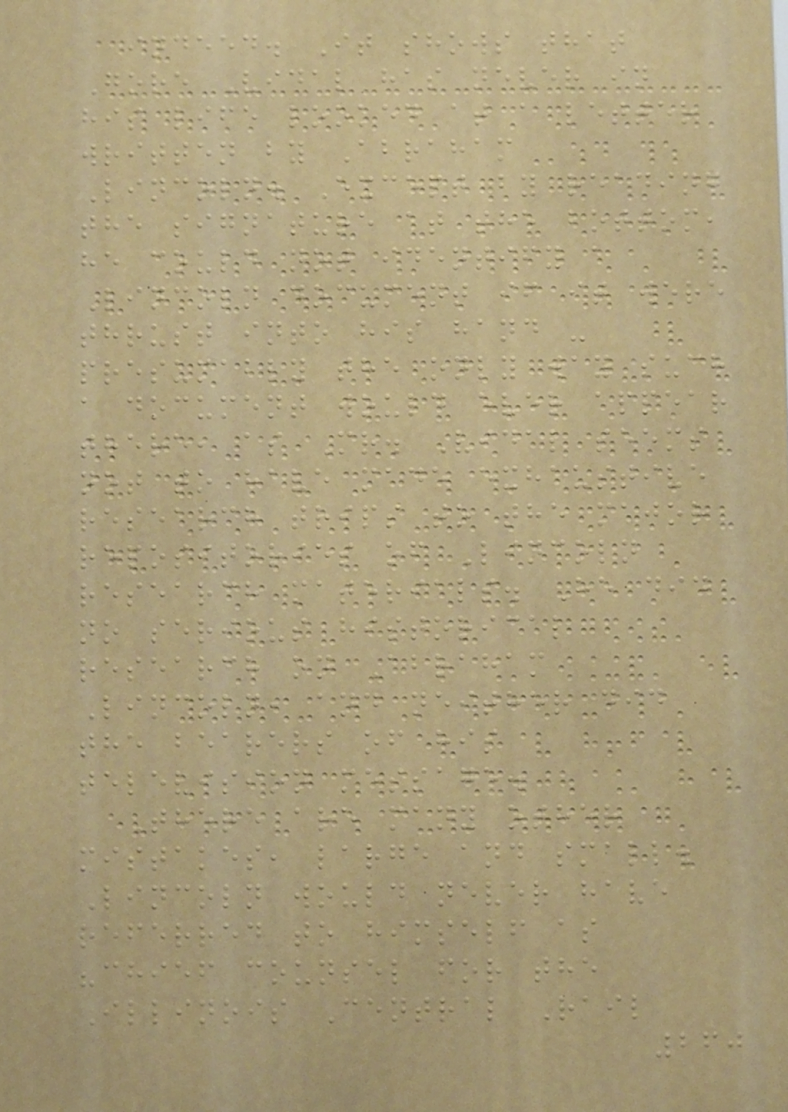indeed. It shows that
Gore Vidal has never in
his life looked at a letter
written by Abraham
Lincoln. Except by reading
the signature at the bottom,
he could not identify a
Lincoln document if it were
thrust into his hand -
presumably the only way such
a document would ever appear
there, as Mr. Vidal seems
not to have made exhaustive
research trips to the major
repositories of Lincoln
research materials. He did
no serious historical
research on Abraham
Lincoln, and neither did
the bearers of his
television message.
There are many other
mistakes, large and small.
Lincoln would never have
referred to himself as
"chief counsel for the
Illinois Central Rail
260
